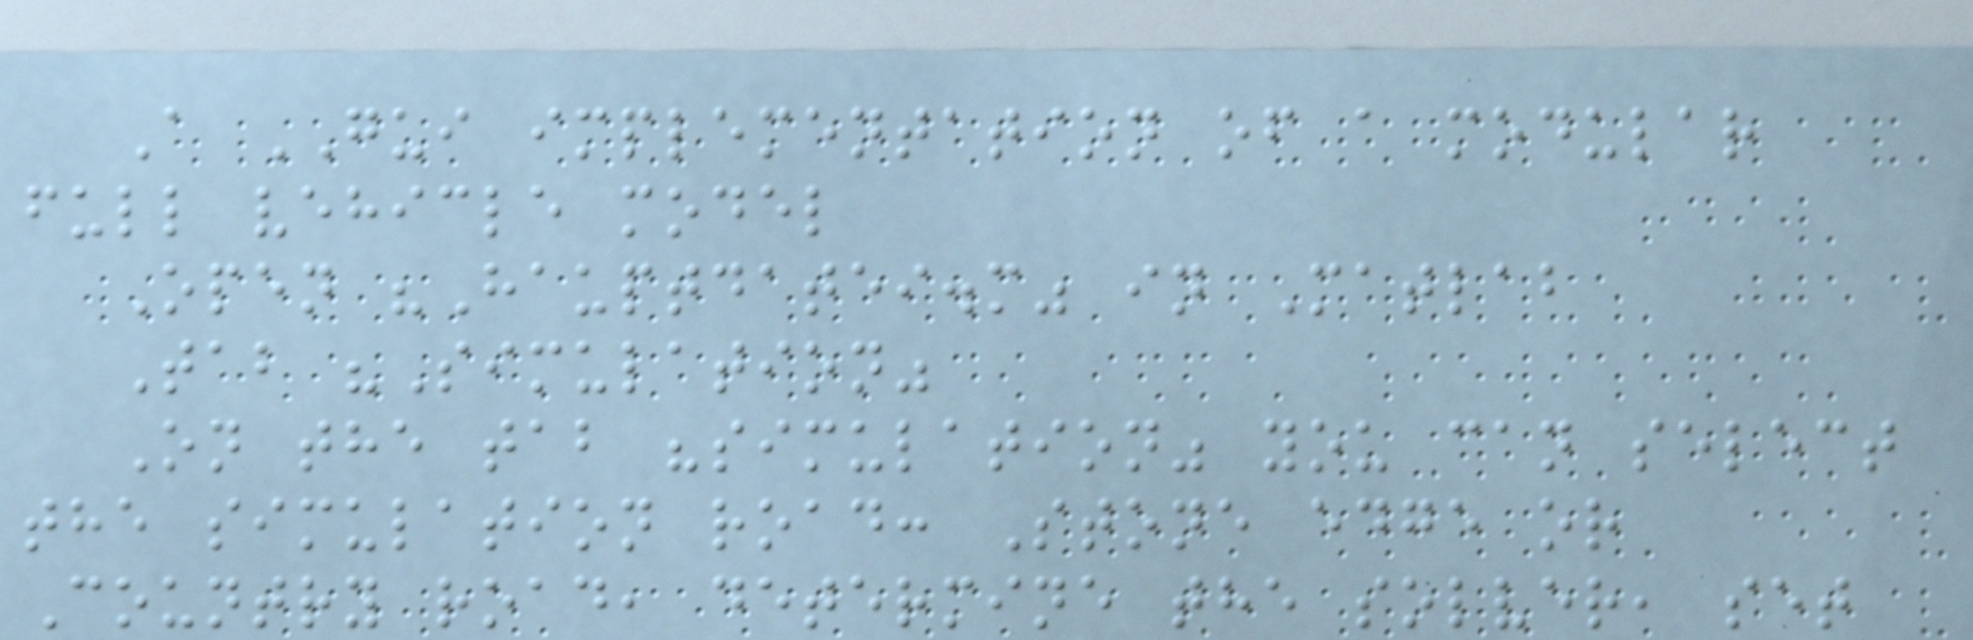A GUI implementation of a modular
full vehicle model
Open "Hauptdatei.m" in Matlab
Tab "Simulation"
On the tab "simulation" you can select
the simulation road: Stone edge or
Country road, determine the solver, set
